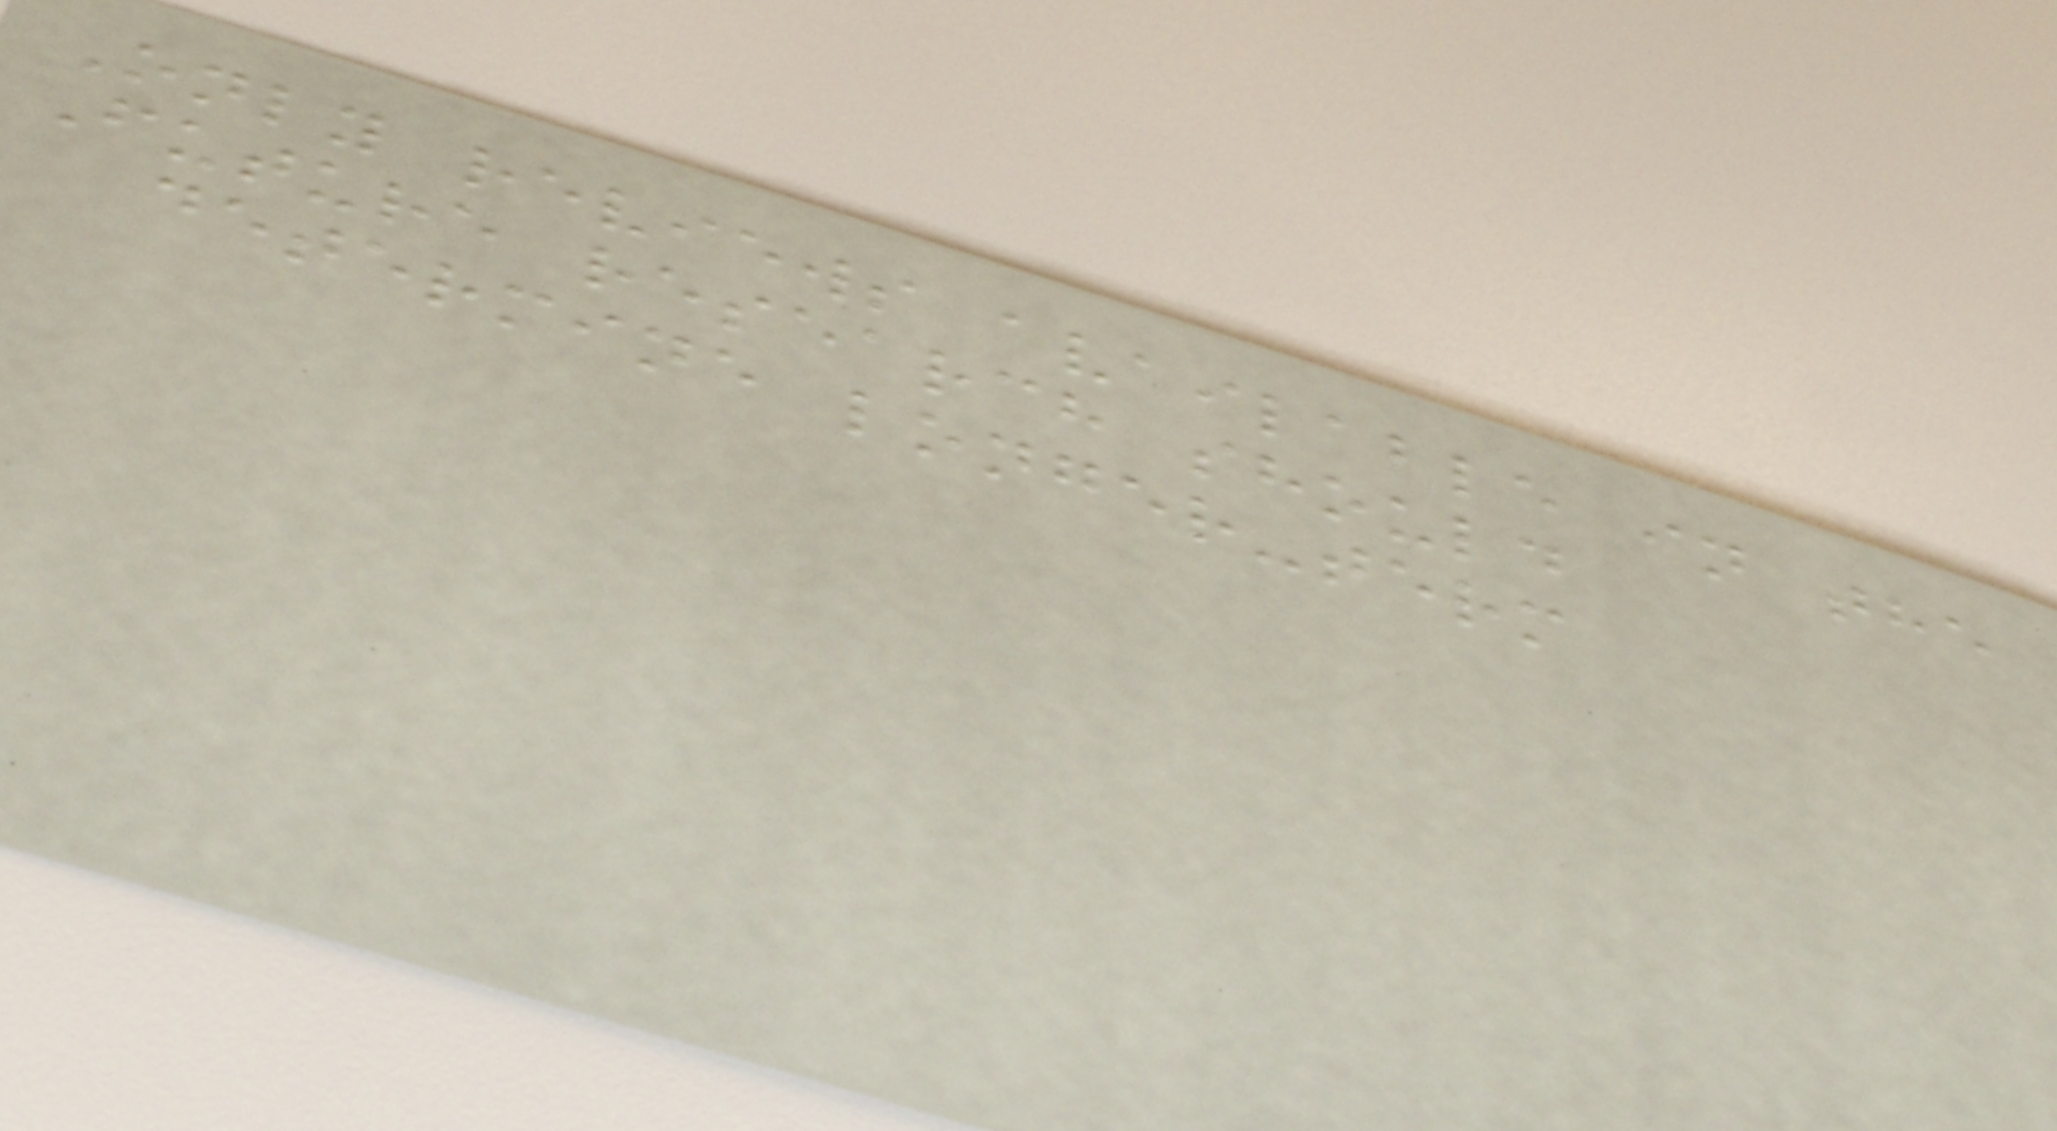Only reviews available in the
Future research should
determine longer-term
